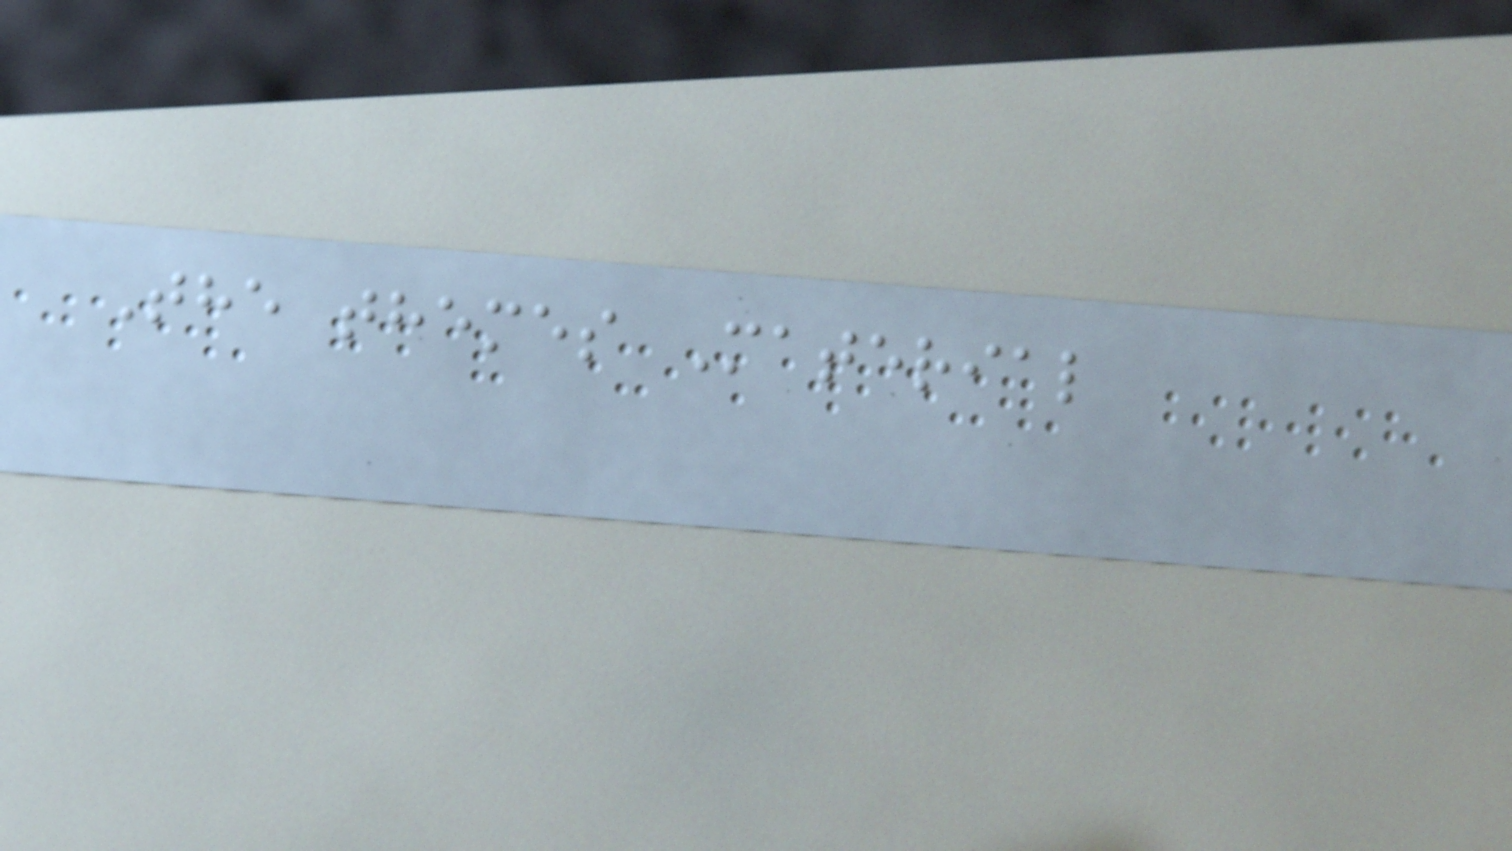The themes Material
